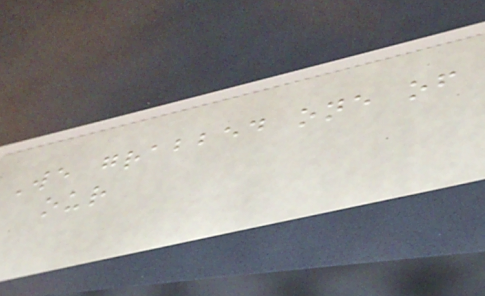We grabbed one of
our
